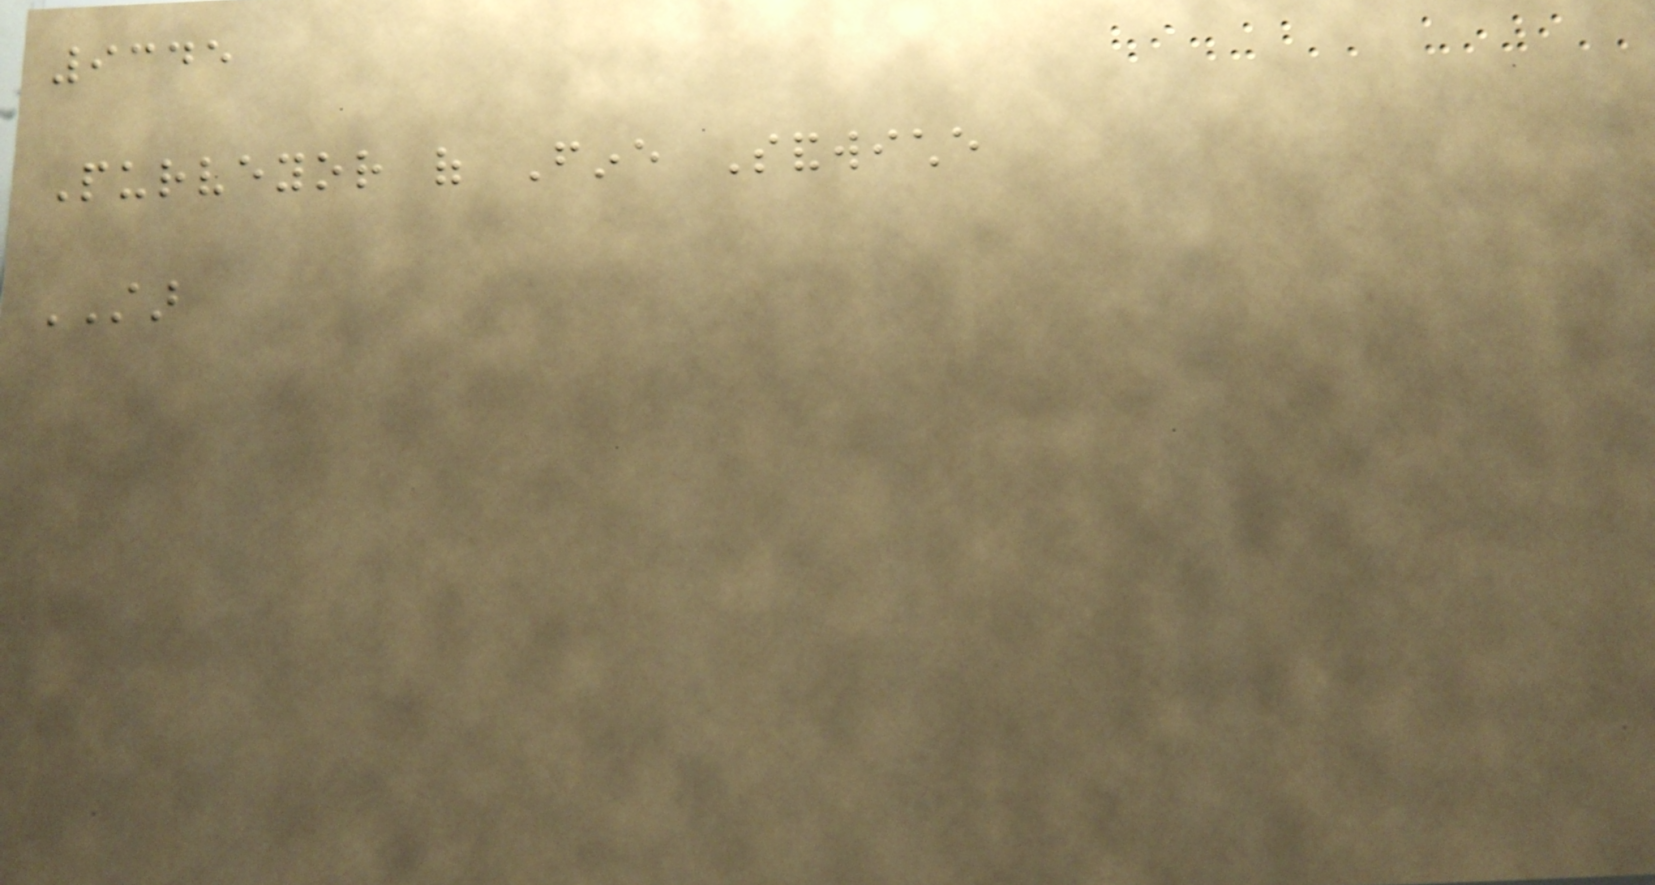9345
Purveyor of Fine Sandwiche
STAR
